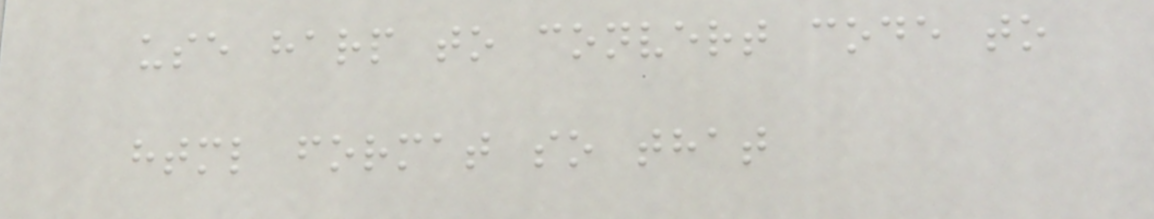use harp to convert code to
html format so that
